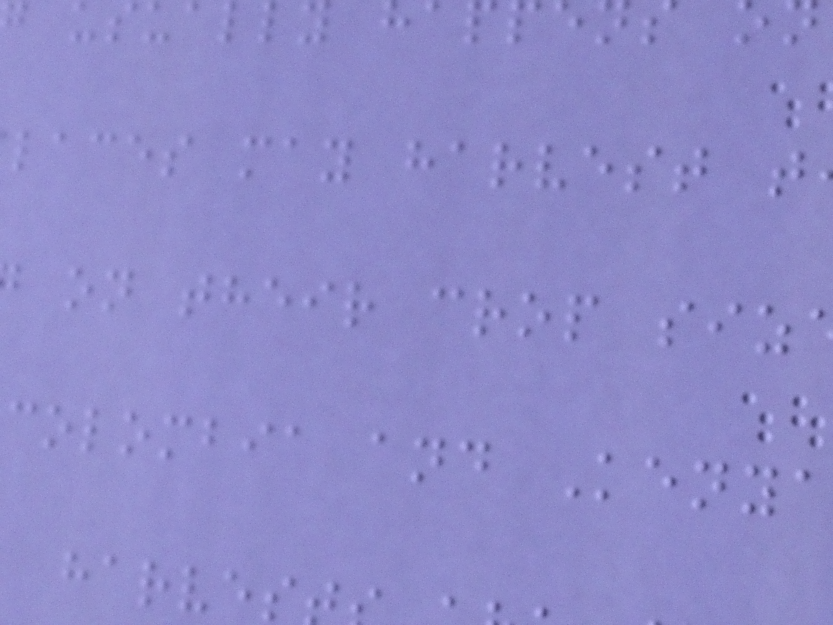laces may harvest t
on their crop siz
colombia and Kenya
